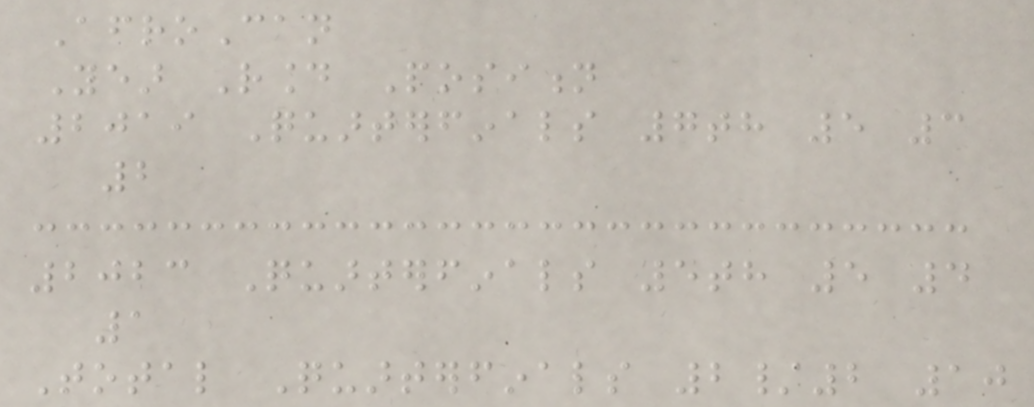AfroCan
Year Round Position
2019 Quarterfinals 7th 5 3
2
2023 Quarterfinals 5th 5 4
1
Total Quarterfinals 2/2 10
